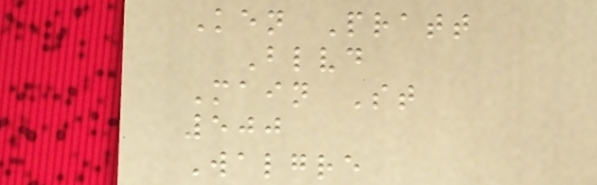Ken Pratt
Blvd
Main St
500
Walgre
